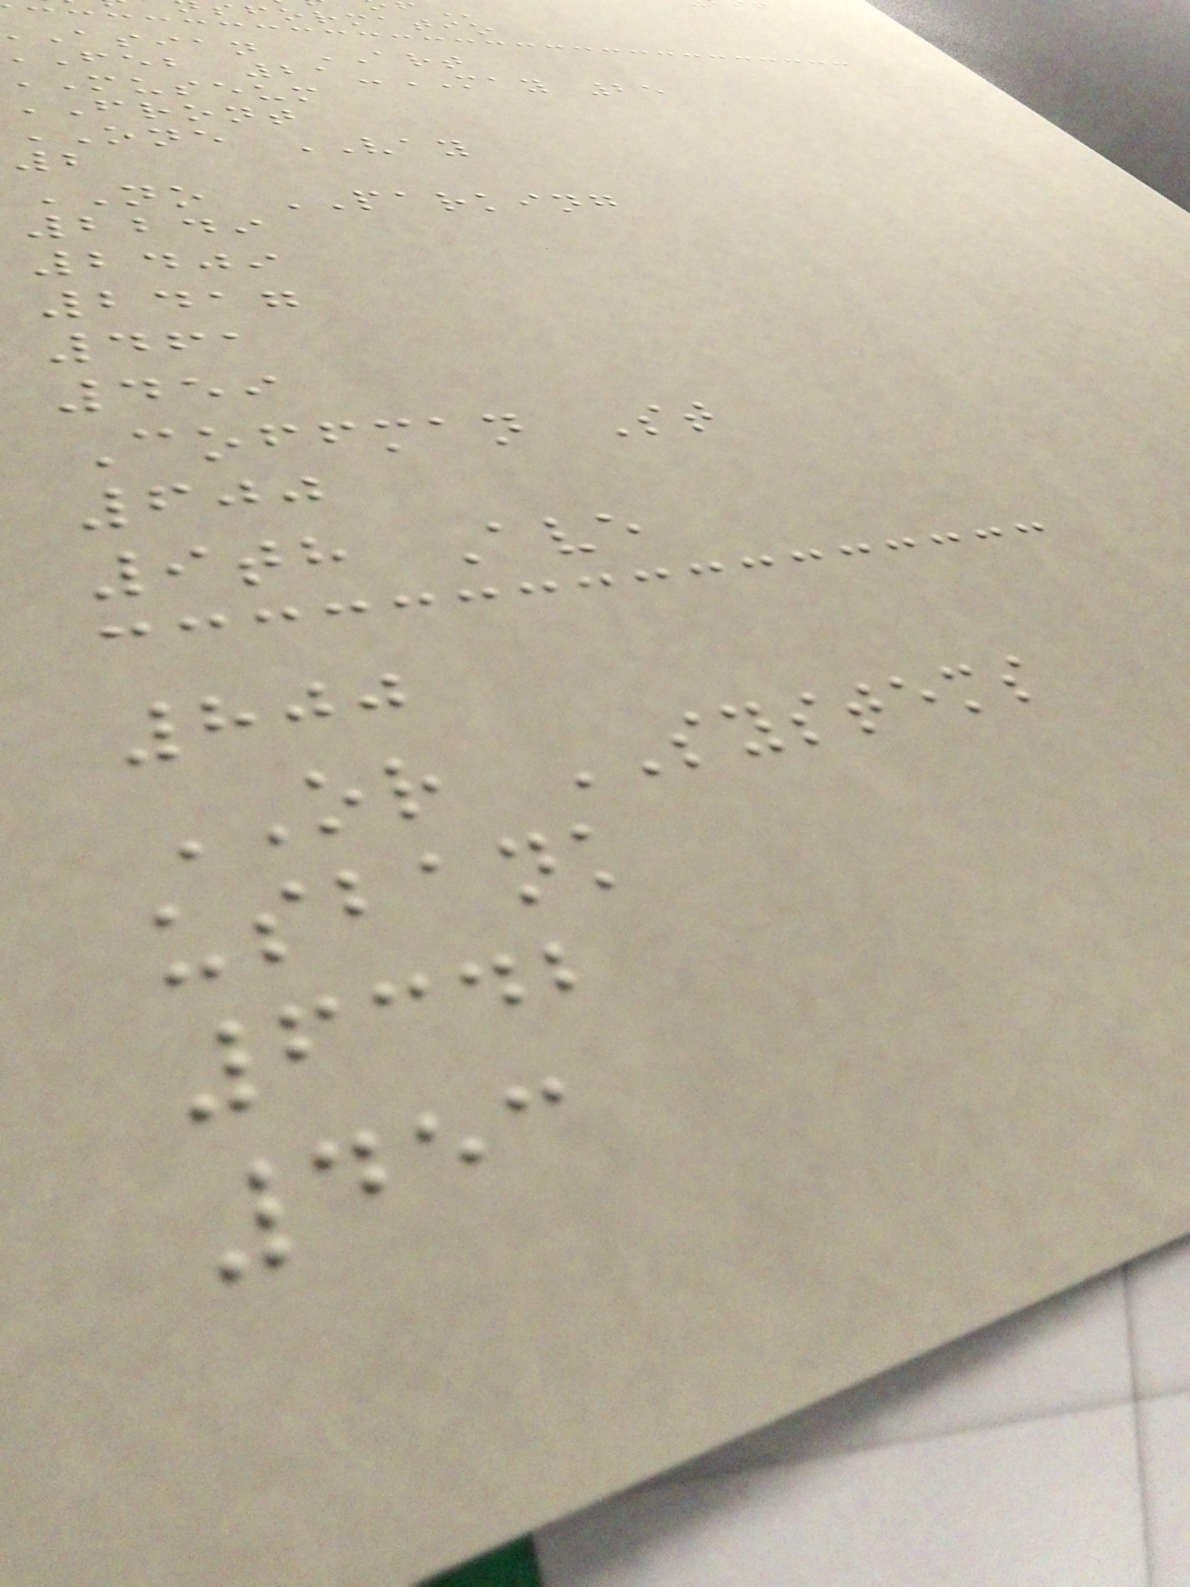formatio
asian ART
feb 21-MAY 25
museum
FRONT
ONE VAY
2
NO PARKING
2249
2409
2417
461
459
Coffman St
600
9th Ave
800
OR SYSTEMS
usbank
6342
453
